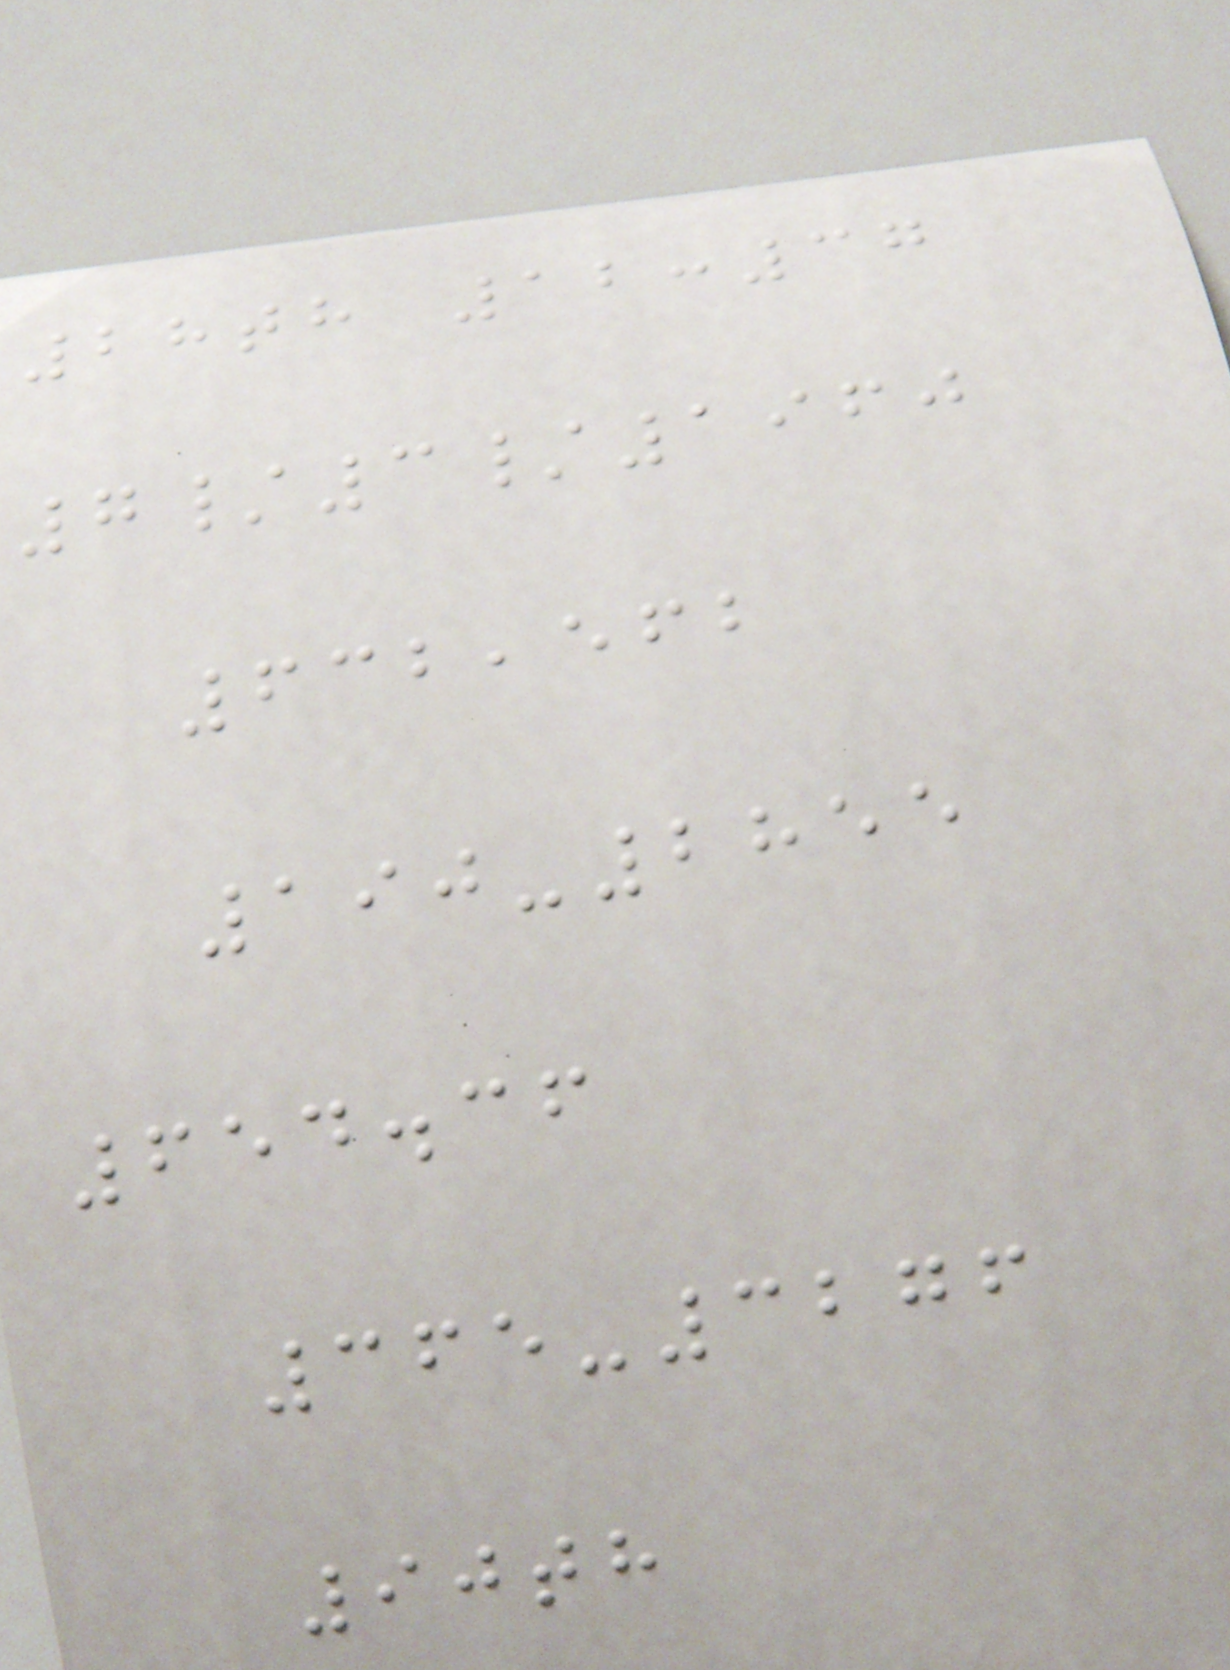28th 12:37
7/3/1960
632,562
190-2855
654.36
365-3276
90th
